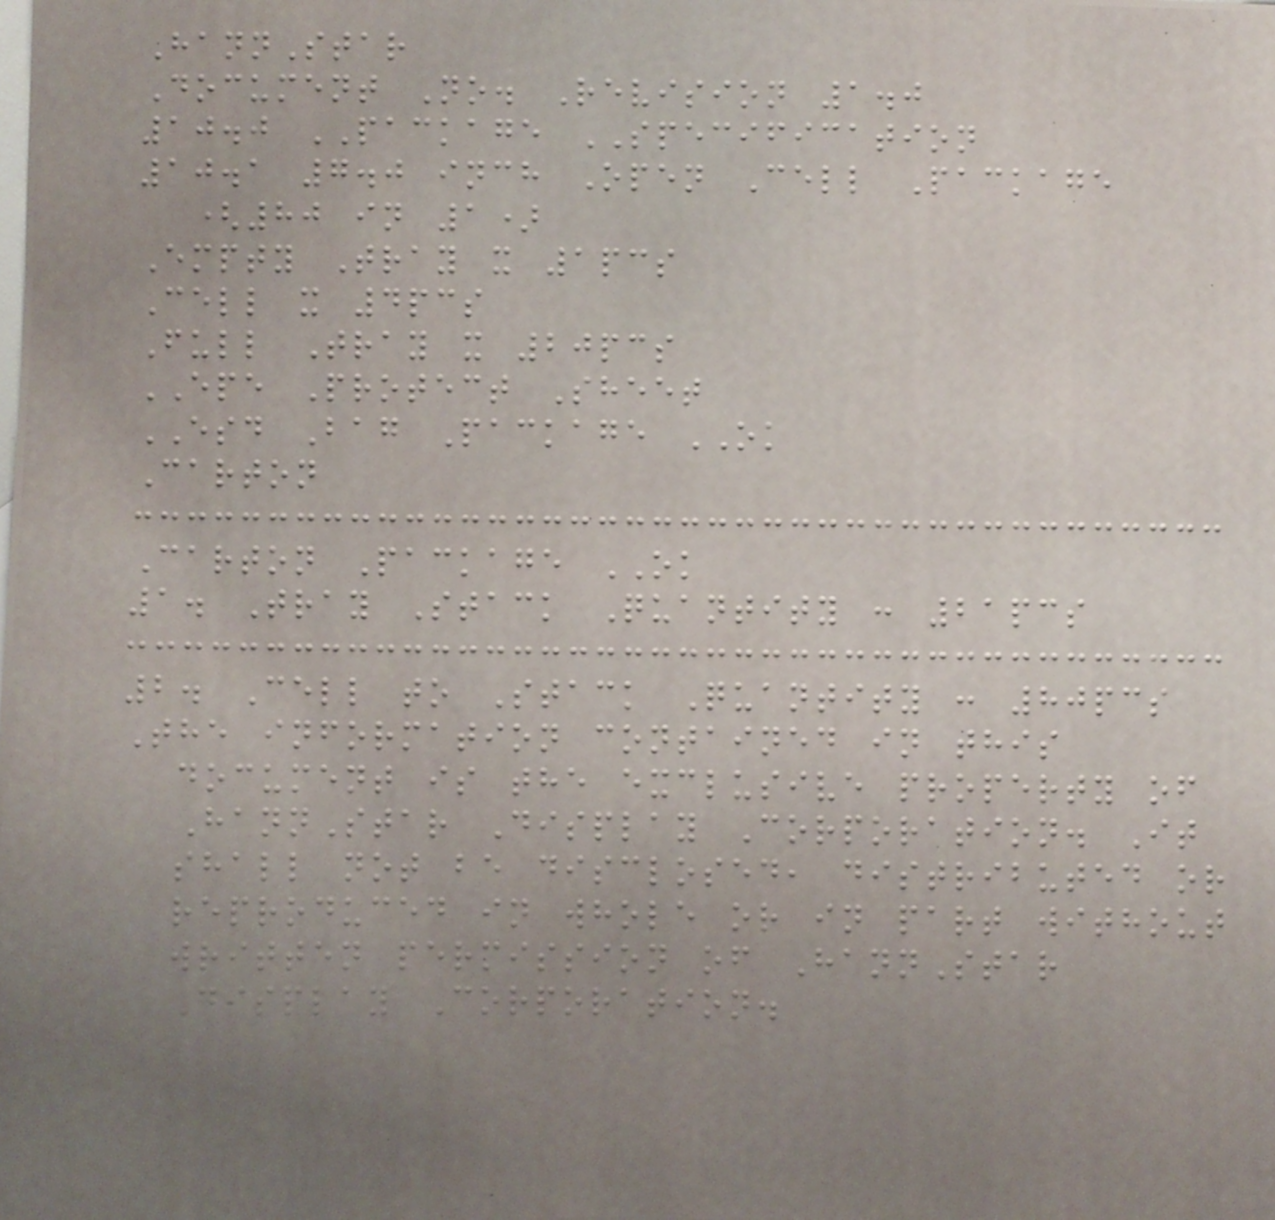HannStar
Document No. Revision 1.0
10.0 PACKAGE SPECIFICATION
10.1 7.0 inch Open Cell Package
(80 in 1)
Empty Tray x 1pcs
Cell x 4pcs
Full Tray x 20pcs
EPE Protect Sheet
ESD Bag Package OK
Carton
Carton Package OK
1. Tray Stack Quantity : 21pcs
2. Cell to Stack Quantity : 80pcs
The information contained in this
document is the exclusive property of
HannStar Display Corporation. It
shall not be disclosed, distributed or
reproduced in whole or in part without
written permission of HannStar
Display Corporation.
